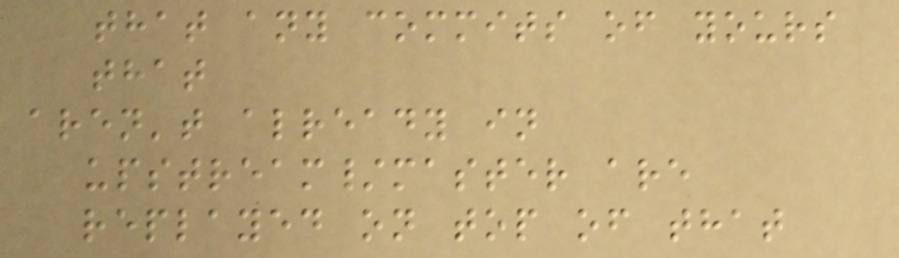that any commits of yours
that
aren't already in
upstream/master are
replayed on top of that
